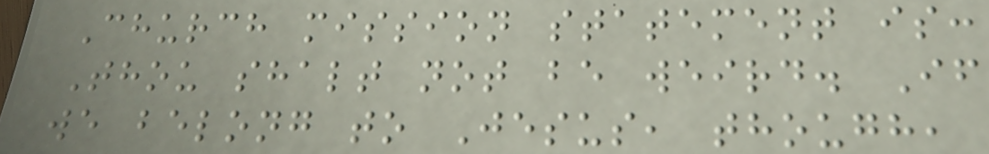Church mission statement is:
Thou shalt not be weird. If
we belong to Jesus, though,
